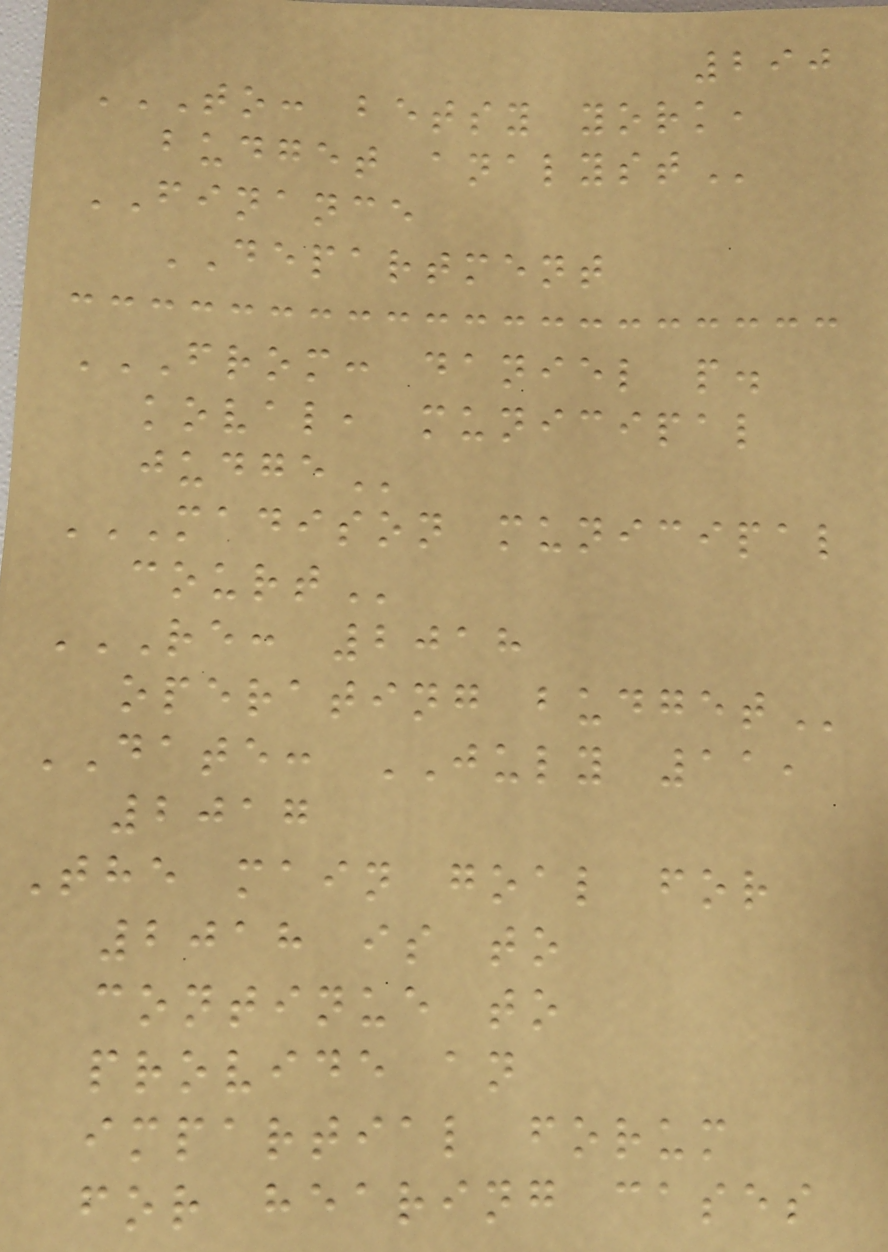290
TO: BETSY YORK,
BUDGET ANALYST
FINANCE
DEPARTMENT
FROM: DANIEL P.
KOVAL, MUNICIPAL
JUDGE
MADISON MUNICIPAL
COURT
RE: 2018
OPERATING BUDGET
DATE: JULY 11,
2017
The main goal for
2018 is to
continue to
provide an
impartial forum
for hearing cases
